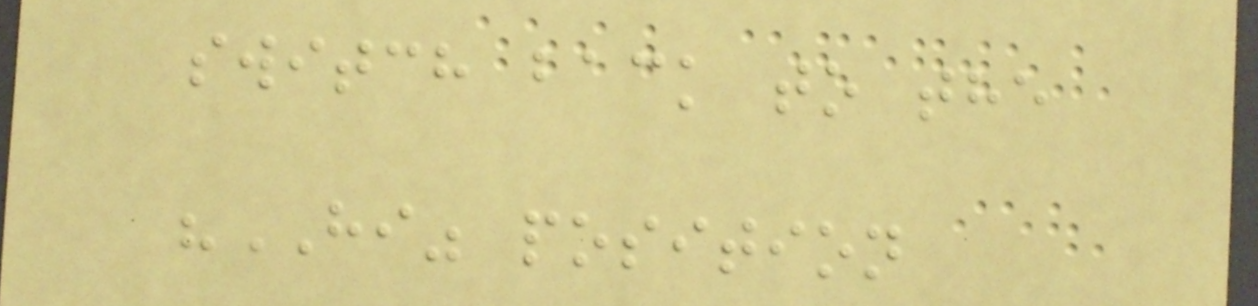switch back to the
"HI" position
